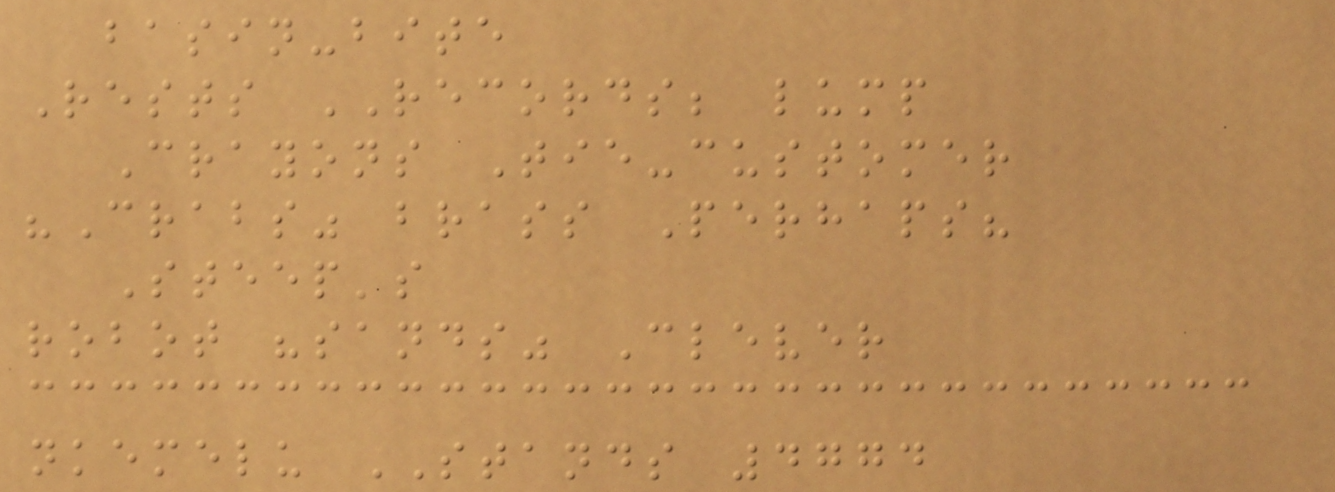basin-bite
Rests RECORDS; lump
Crayons Tie-customer
"Crabs" brass Perhaps?
Steep's
robot "sands" Clever
nkemelu STANDS 4774
